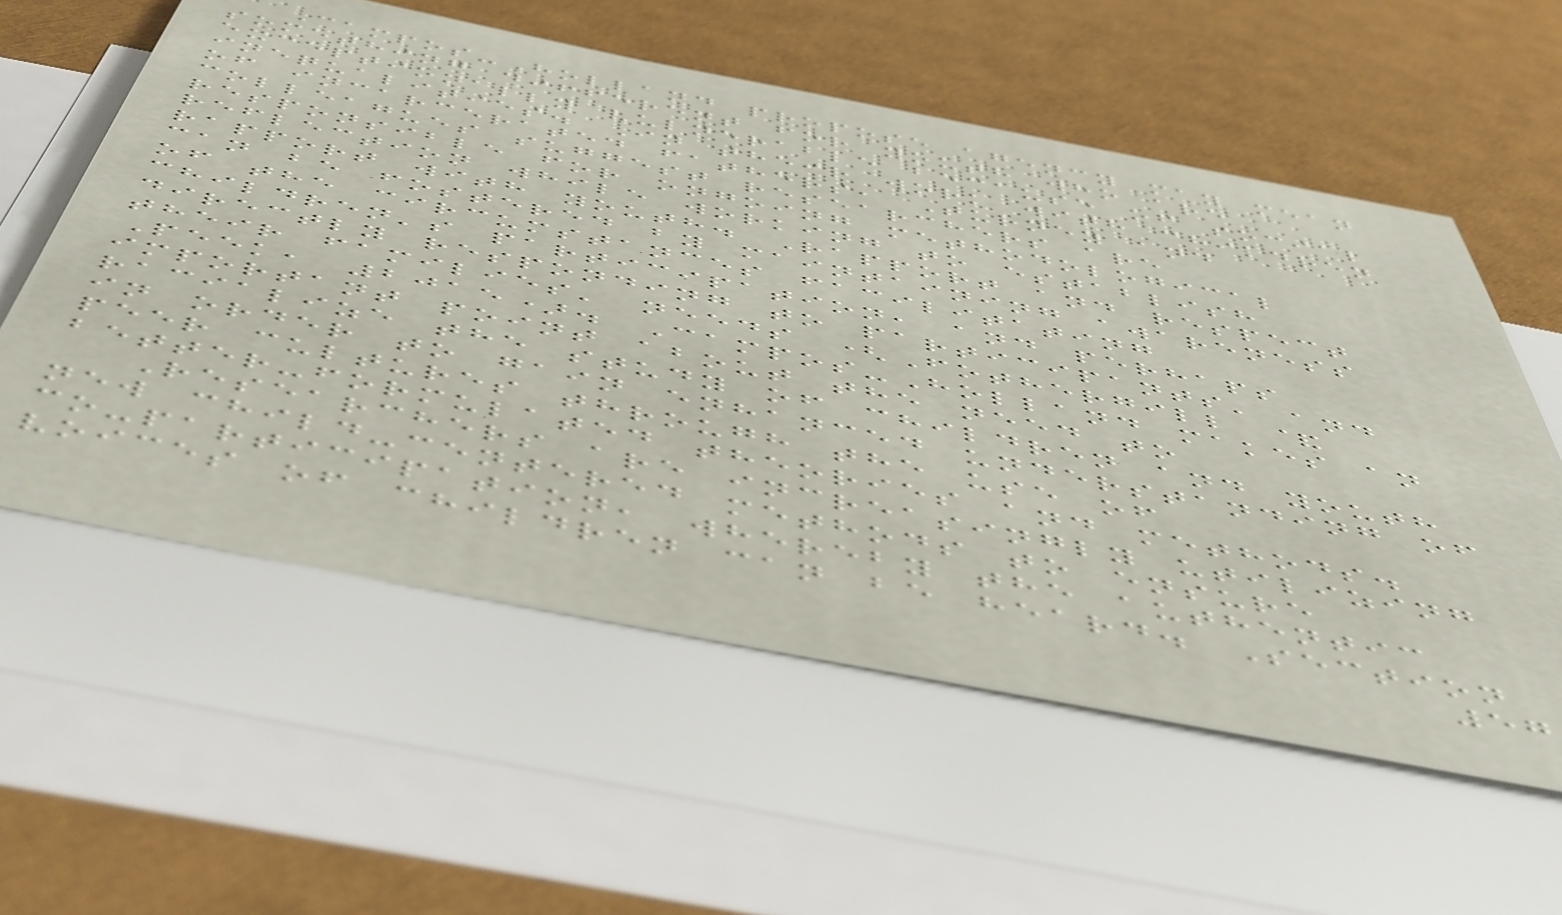Campos-Holland propose agency may mean
something different for youth who are
exceptionally vulnerable because of social
inequalities. In their work with children
of incarcerated fathers, Turney and
colleagues suggest researchers are
responsible for ongoing methodological
reflection while working to establish
rapport with youth. Rapport and respect
can be fostered by maintaining awareness
of the circumstances facilitating
children's participation, and perhaps
directly responding to participants' and
their families' needs (Fothergill &
Peek, 2015). Campos-Holland makes an
important point about the need to
racialize the study of children and youth
in order to gain enhanced understanding of
peer cultures through the use of
better-formulated theories and methods.
Researchers are increasingly utilizing
new child-centered methods to ensure
co-participation, whereby the authentic
voices of children can be heard. Section
57
